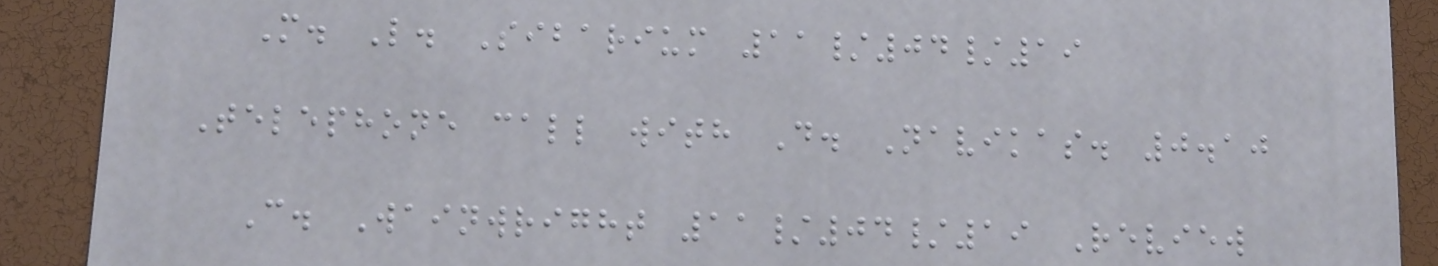M. L. Sibarium 11/04/19
Telephone call with D. Navikas. 0.10
C. Wainwright 11/04/19 Review
